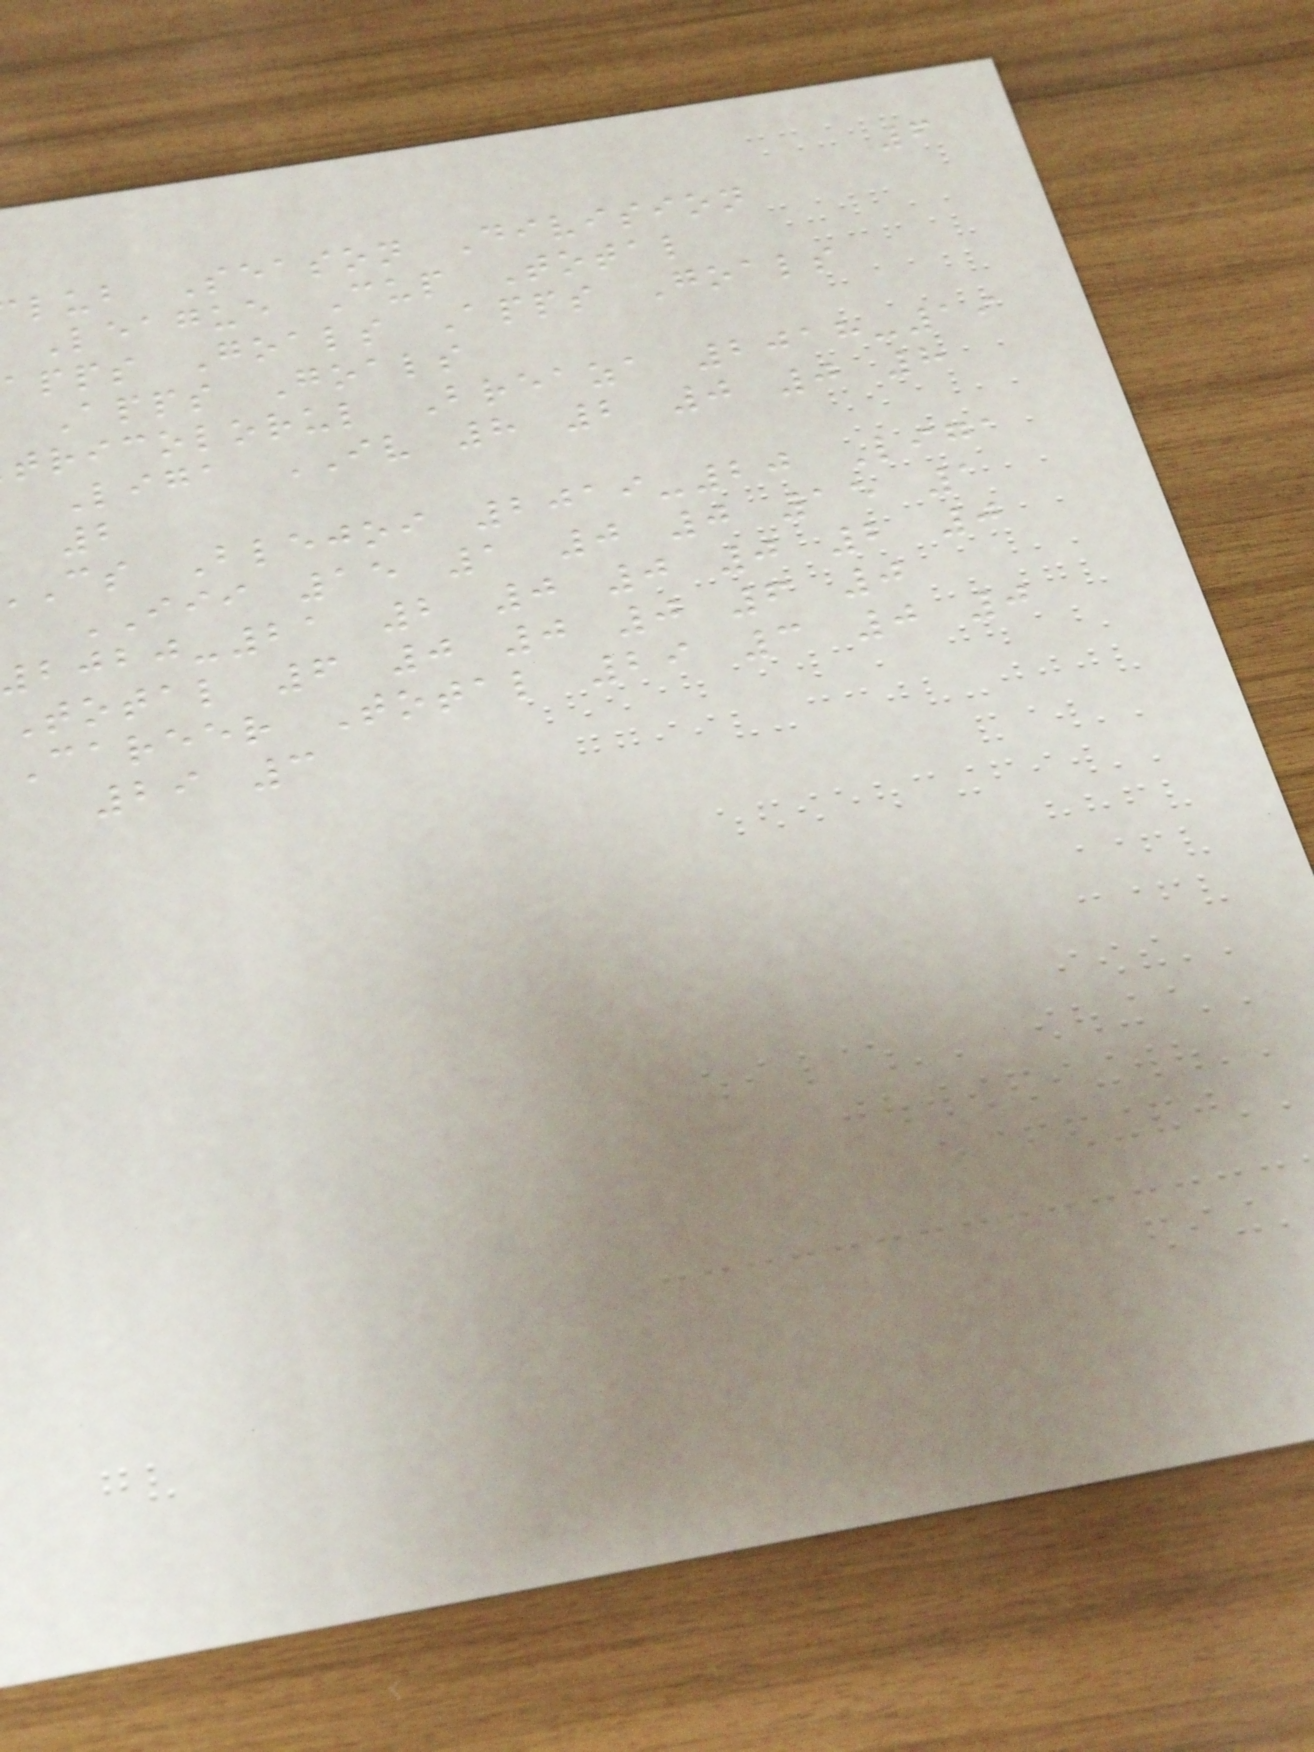6
lub Season Division
League Cup Total
apps Goals Apps Goals
Apps Goals
tricolorul Breaza 2018-19
Liga IV 8 2 0 0 8
2
cs Blejoi 2019-20 Liga
III 15 1 0 0 15 1
-21 2 0 0 0 2 0
Total 6 0 0 0 6 0
Career Total 29 3 0 0
29 3
